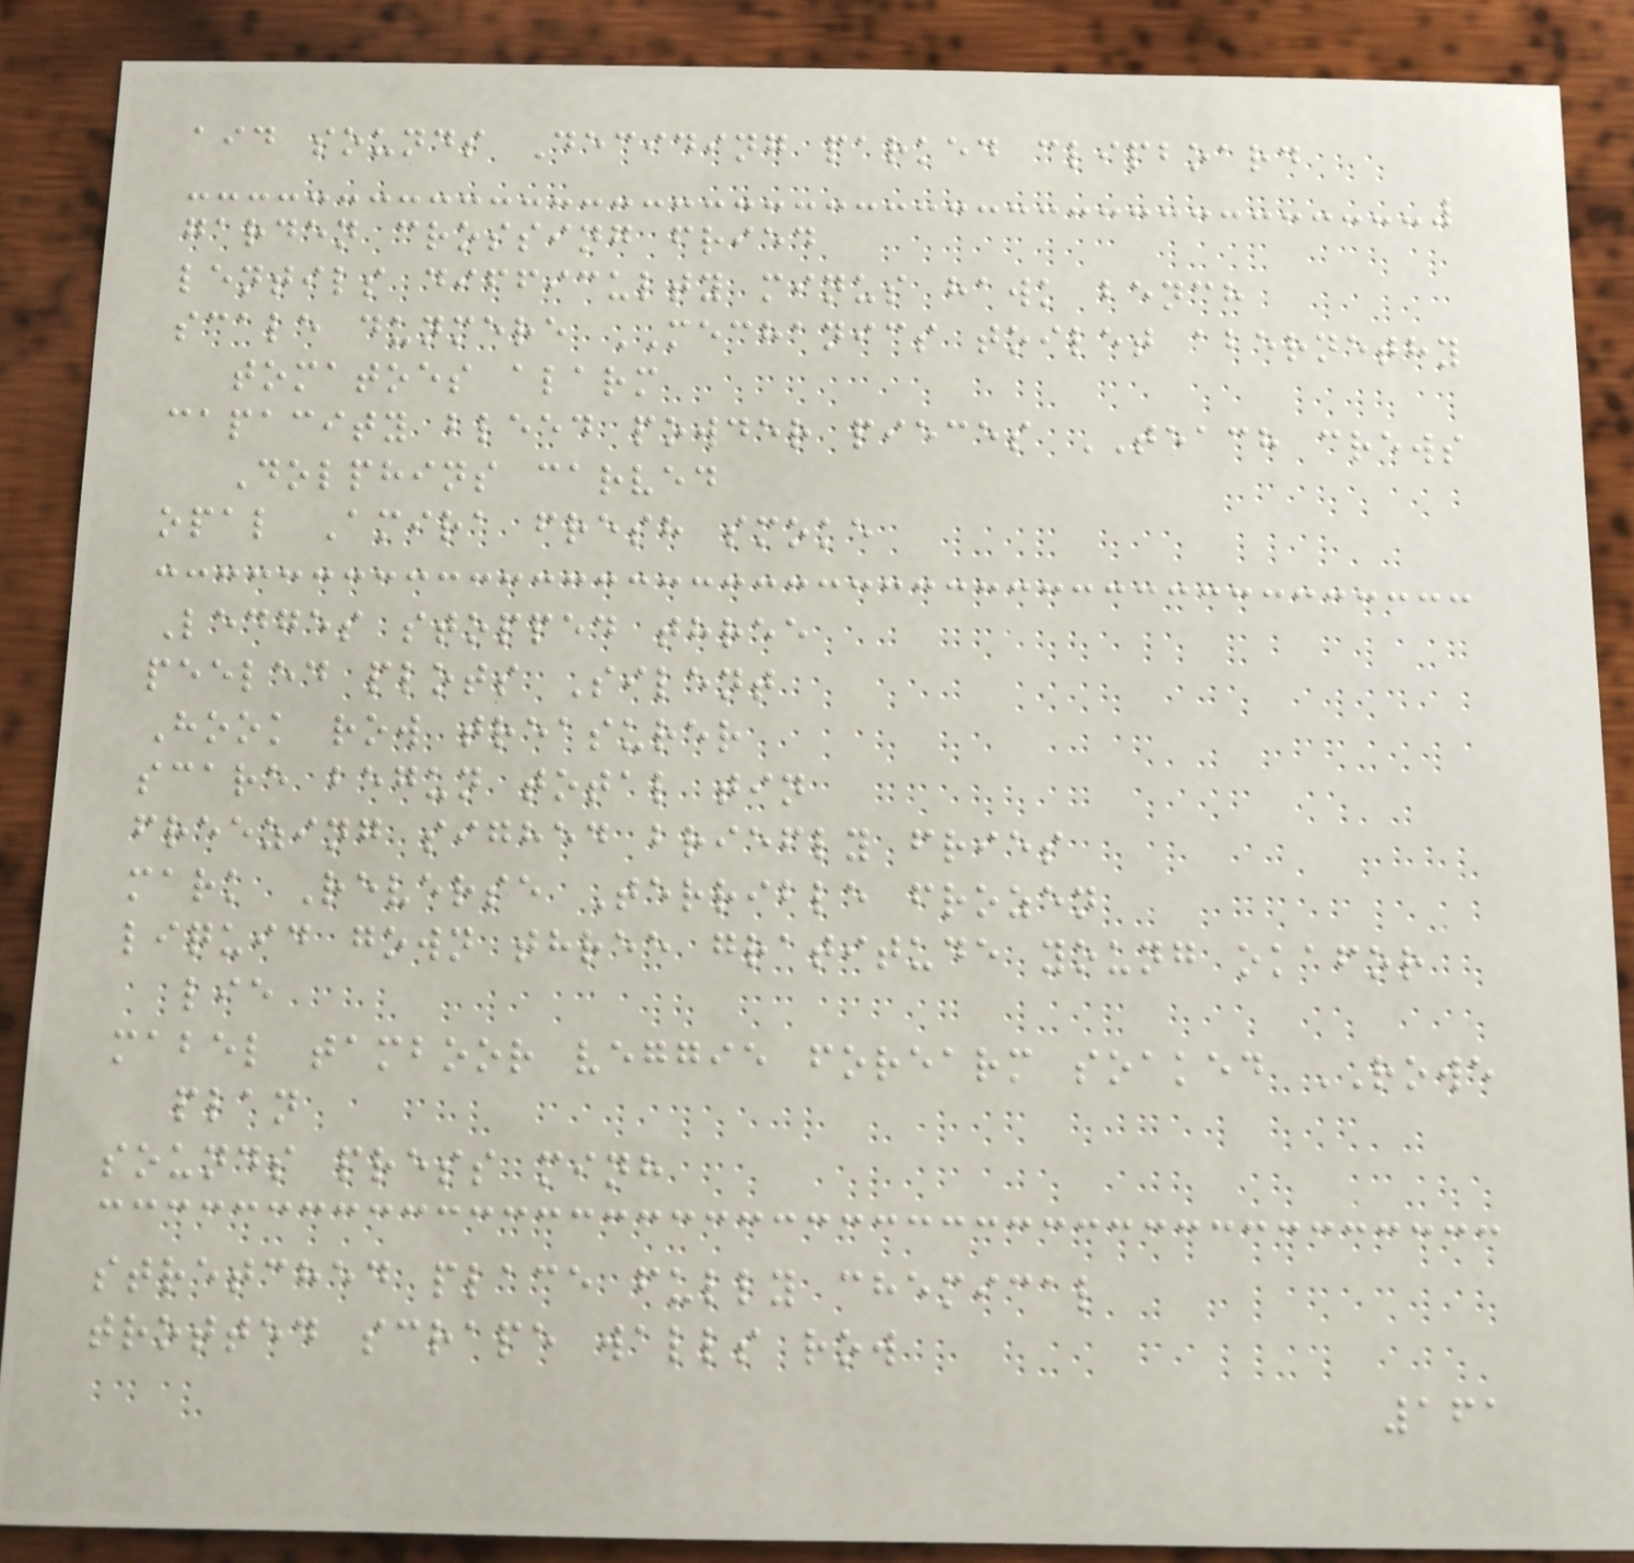aid sounds Deciding parked clipboard
garden crossing fried
lentils difficulty minus hawk bench
scale dunmere MECHANICS toilet abernethy
tomatoes alarm
capacity bleed powder pieces TEACH crews
Dolphins carved
opal Amira fresh smoke
Ledges stopped three
peeled plots Silent
Hook row treasurer
scare begun total tin
freezing sighed briefly fries
mark Reverse Terrible frozen
liquid gown three gratitude young okafor
lie
mabel tamboor veggie forearm soaked ROWE
plan
sounds press minh
stretched place fully chemical
trotted scrape walls row
161
